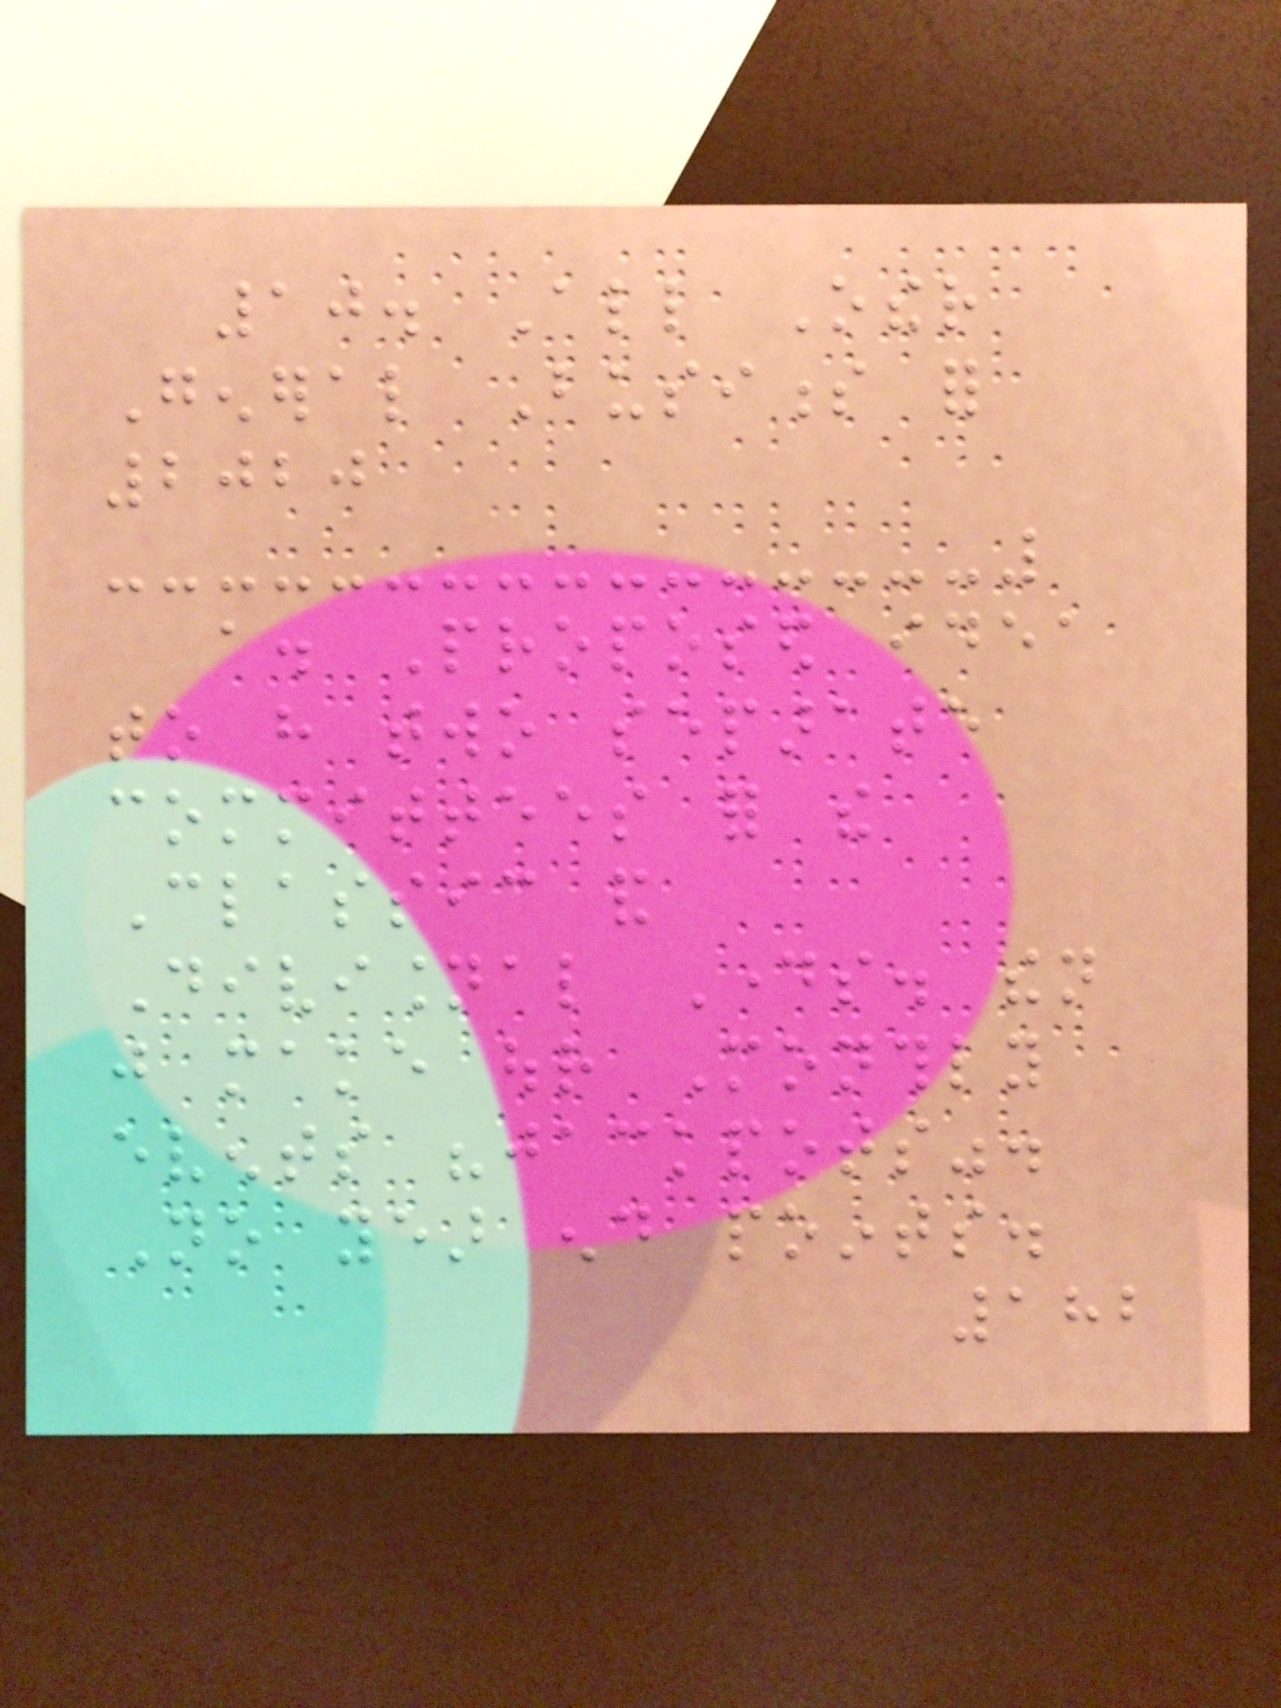10. All Other
General Business for
2020
a. Proposed idea
to have two separate
committees for the
Classic and
Divisional Days. then
just make our Monthly
events "jackpots".
No year end points.
182
